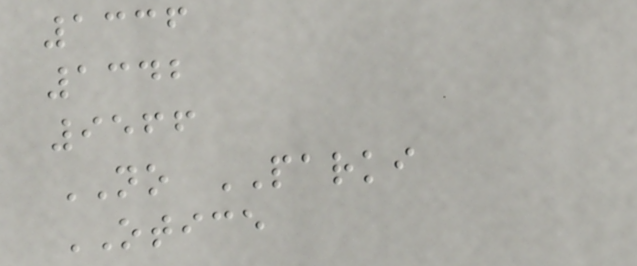1336
1342
9566
NO PARKI
OTICE
